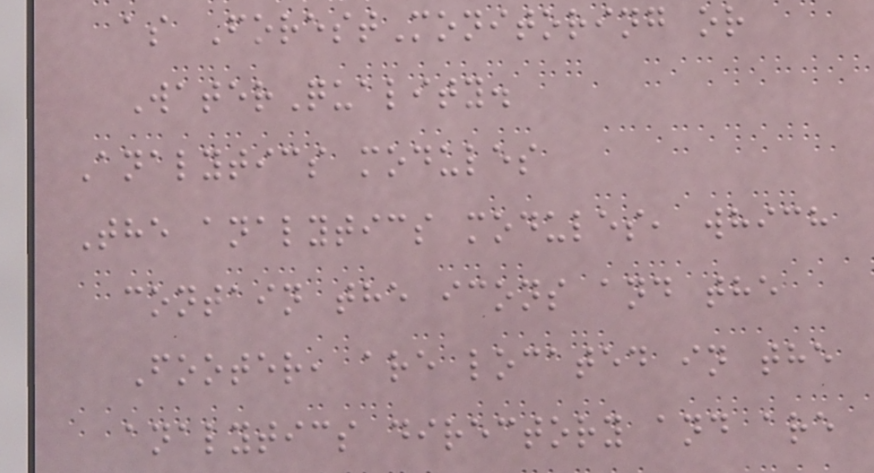as ForestMonitoring or
WaterQuality.
Analytics modules
The analytics modules, which
contain the icons and the
Footer, are located in the
analytics directory and are
